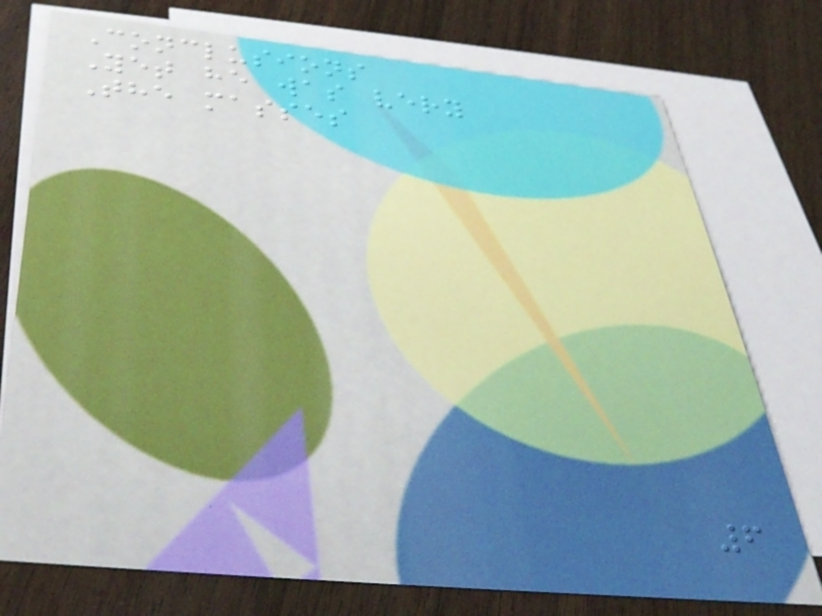Conclusions
Yet he was very
The masses
6
